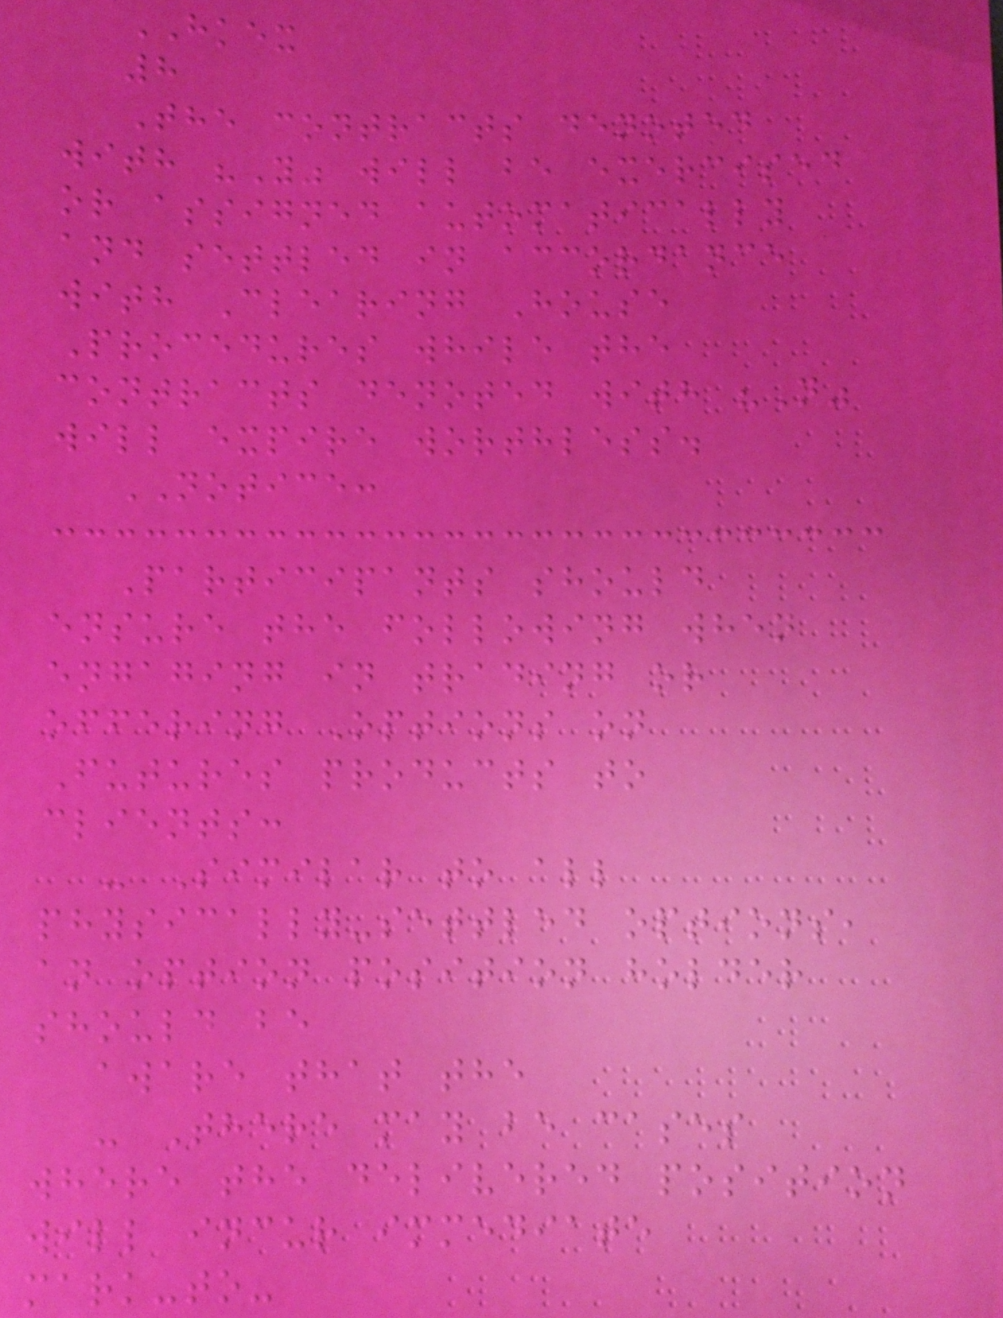HKEX
8
The contracts denoted
with "Y" will be exercised
or assigned automatically
and settled in accordance
with Clearing House
Procedures while the
contracts denoted with "N"
will expire worthless.
NOTICE:
Participants should
ensure the following when
engaging in trading or
offering Options on
Futures products to
clients:
- Similar to all
physically-settled options,
an option position holder
should be
aware that the
- There may be cases
where the delivered position
will incur immediate
mark-to-
